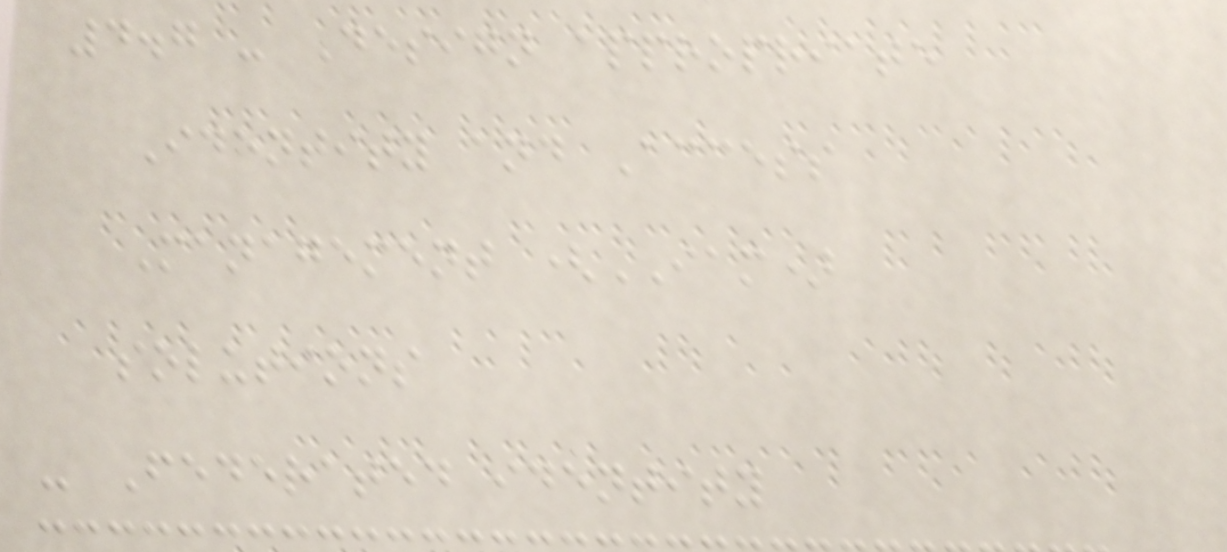4.7 - Design appropriate
Identity and Access
Management (IAM)
solutions
- Federated identity
